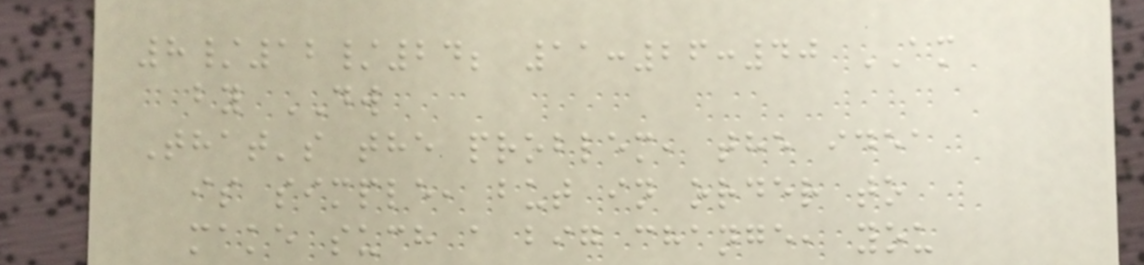8/12/24; 11:26:40 AM
by DW
That's the problem, the idea
is simple, but in order to
make such a big change, you
